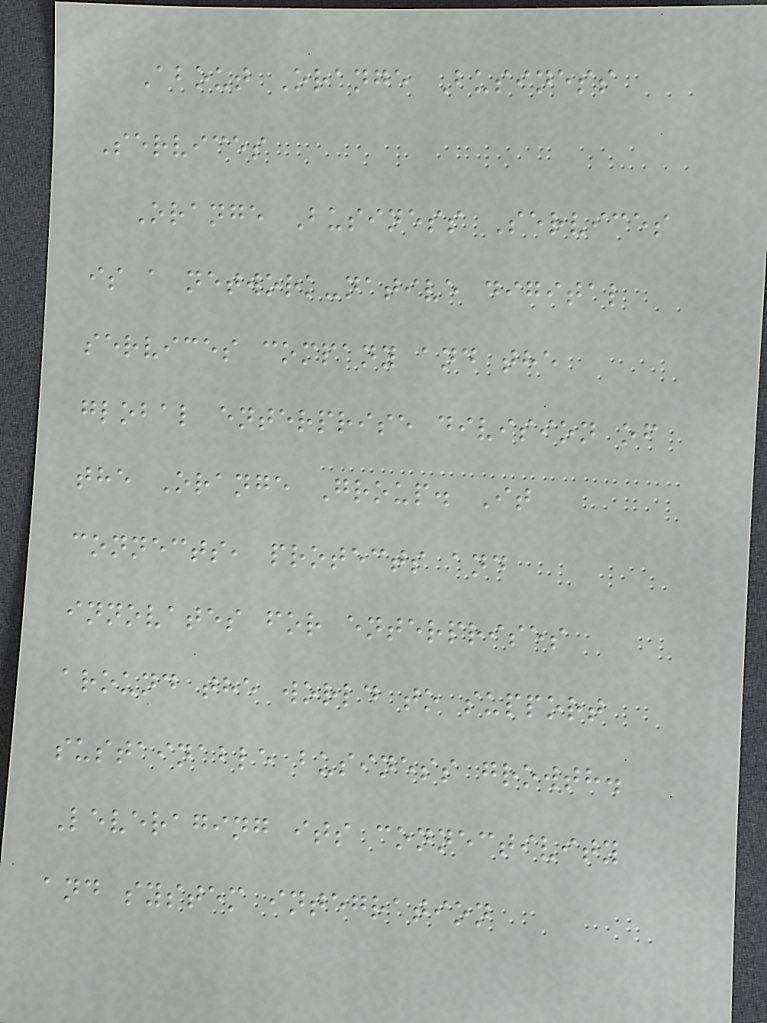About Orange Business
Services
Orange Business Services
is a network-native digital
services company and the
global enterprise division of
the Orange Group. It
connects, protects and
innovates for enterprises
around the world to support
sustainable business growth.
Leveraging its connectivity
and system integration
